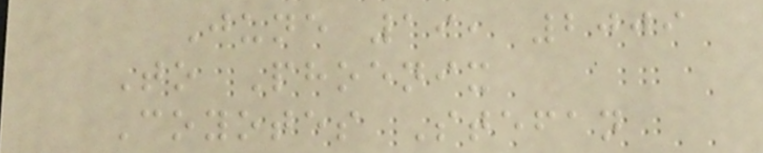June 19, 2009
To Phoenix
Coyotes Stefan
